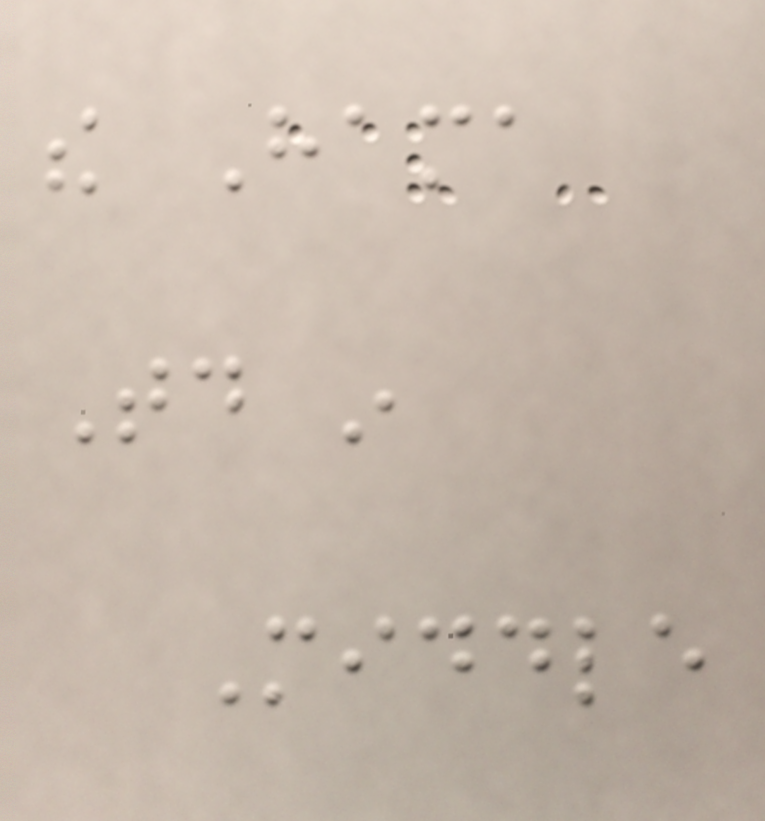the Hama
Today in
Middle
